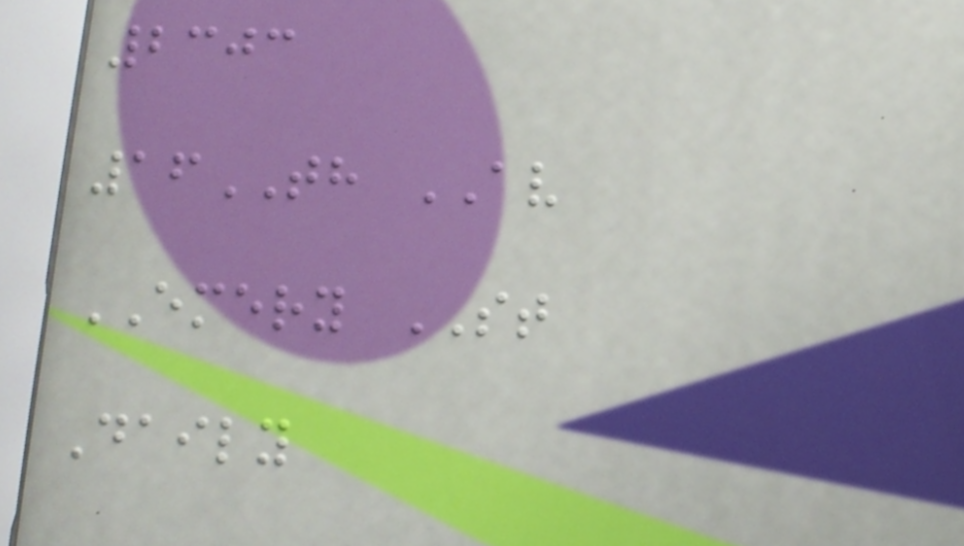2303
16TH AV
EMERY ST
Daily
